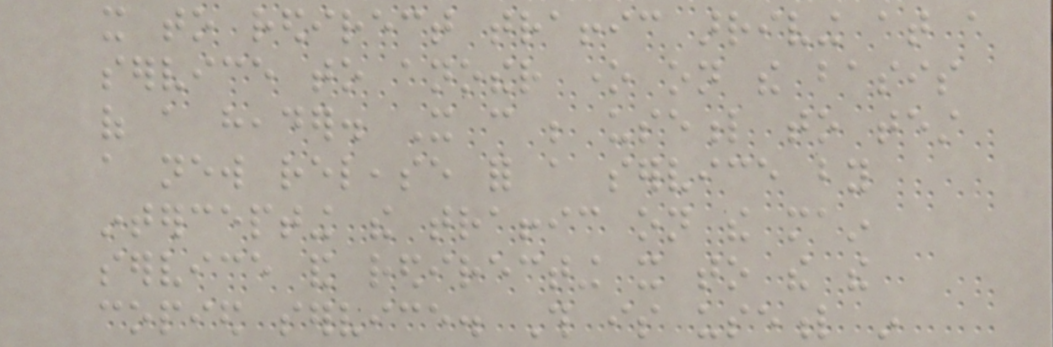it to redirect traffic arriving at a
service to another one on the basis
of a header. It can be useful to test
a new release for a service by
intercepting the traffic on the main
service and redirecting it to the the
copied service. This is useful in
